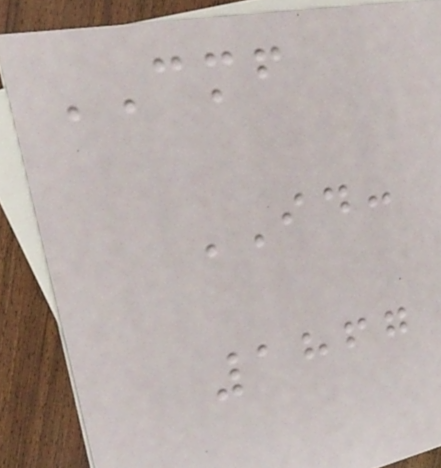CMF
ID:
1867
